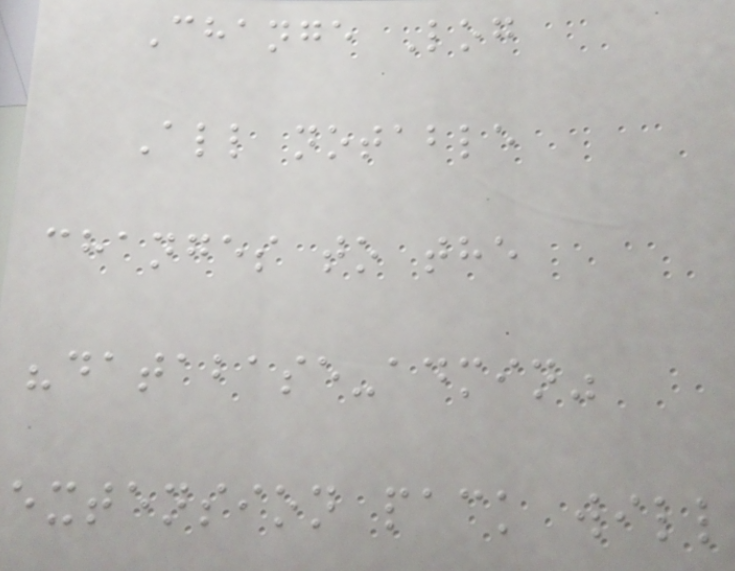Change Log
All notable
changes to the
"database-admin"
extension pack will
